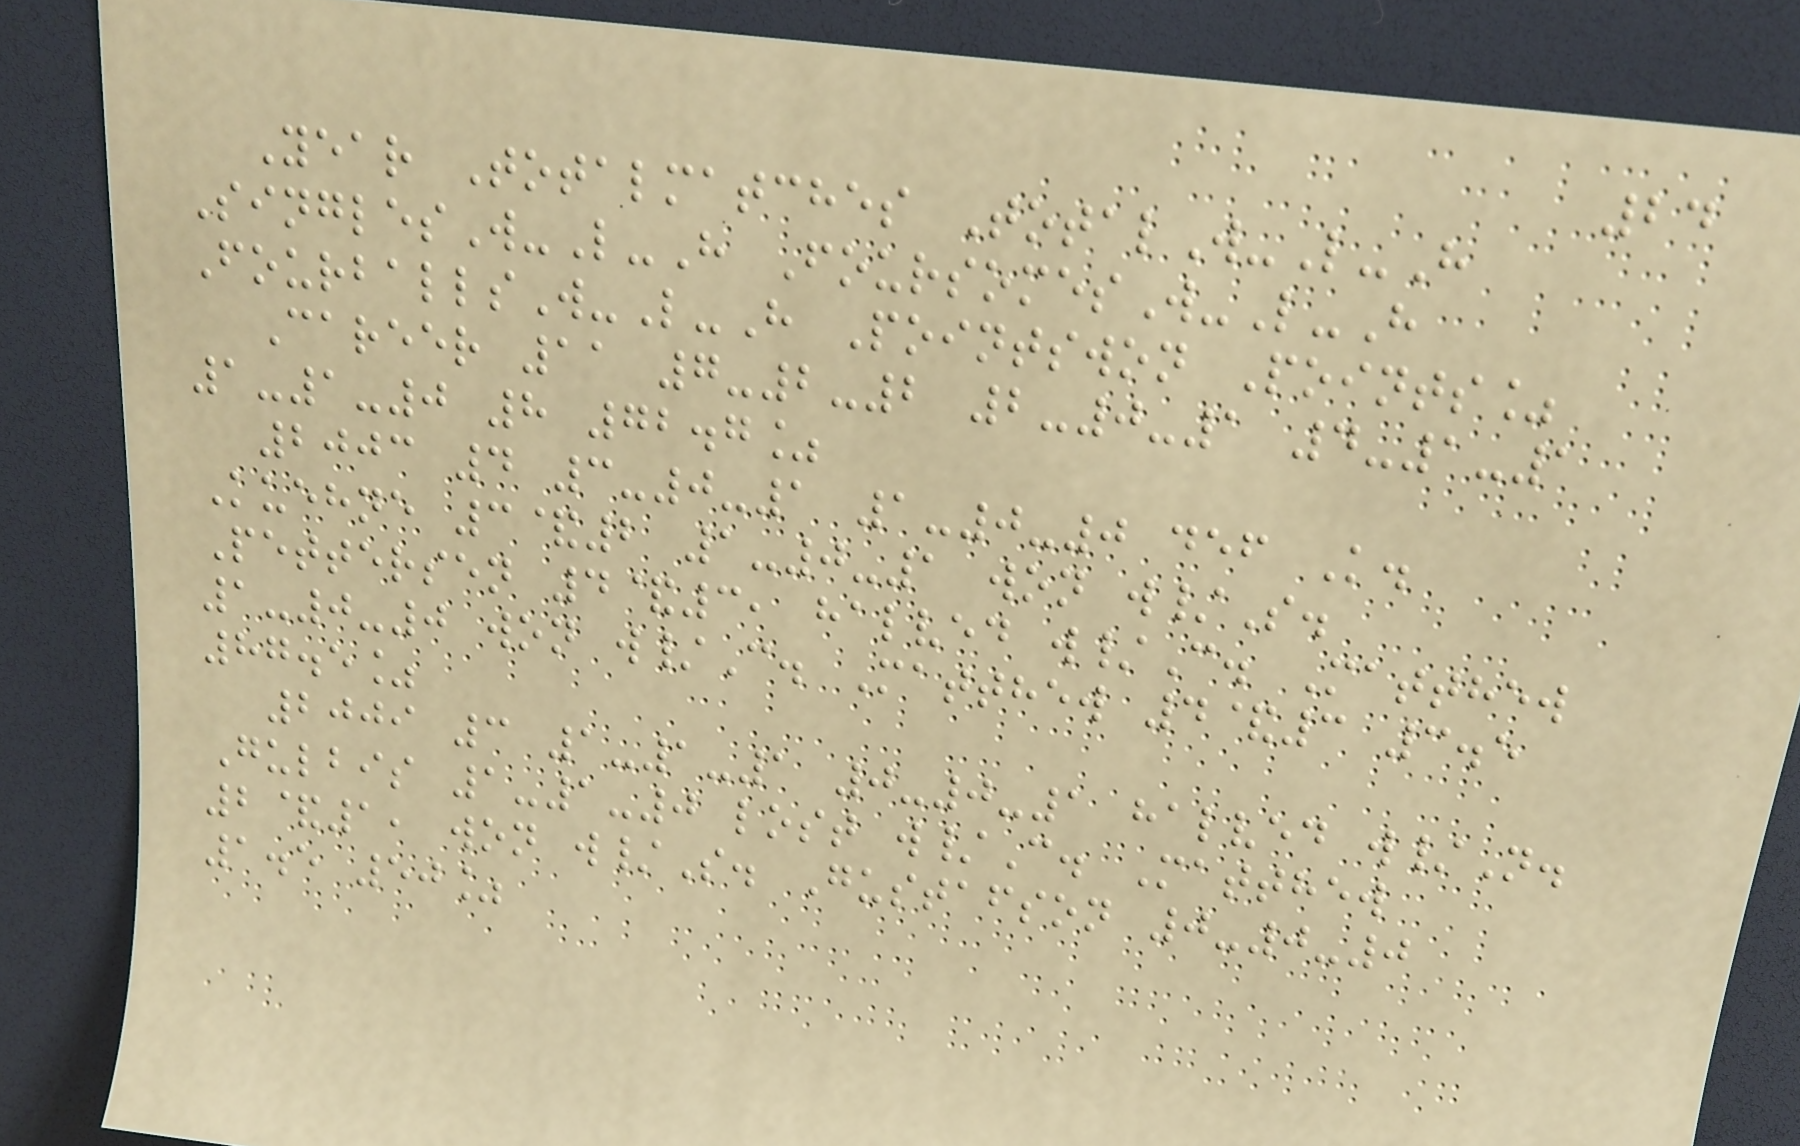24
Year Totalmatches TotalW-L-H
SinglesW-L-H FoursomesW-L-H
FourballsW-L-H Pointswon Points%
Career 11 7-2-2 2-0-1 4-1-1
1-1-0 8 72.7%
2003 4 3-0-1 1-0-0 def K.
Kuehne 3&2 1-0-1 won w/S.
Pettersen 4&3, halved w/C. Matthew
1-0-0 won w/C. Matthew 4&3 3.5
87.5%
2009 3 1-1-1 0-0-1 halved w/N.
Gulbis 1-1-0 lost w/C. Matthew
2&1, won w/S. Gustafson 0-0-0
1.5 50%
